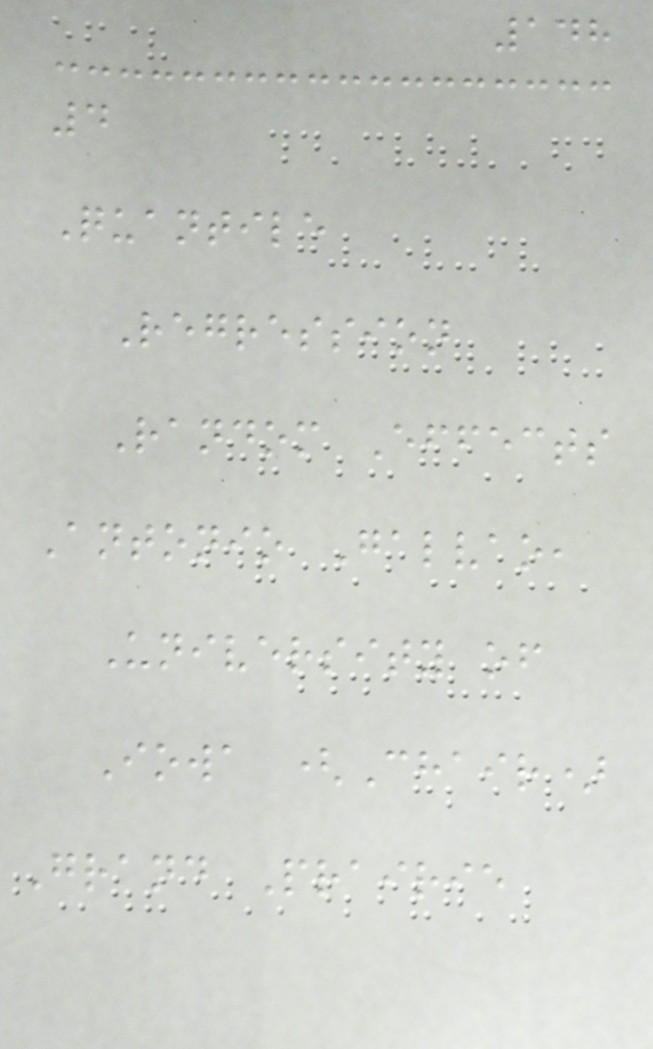148
4
Quantile
Regression
Random Effects
Antonio Galvao,
University of
Iowa (Chair)
Grand Prairie
